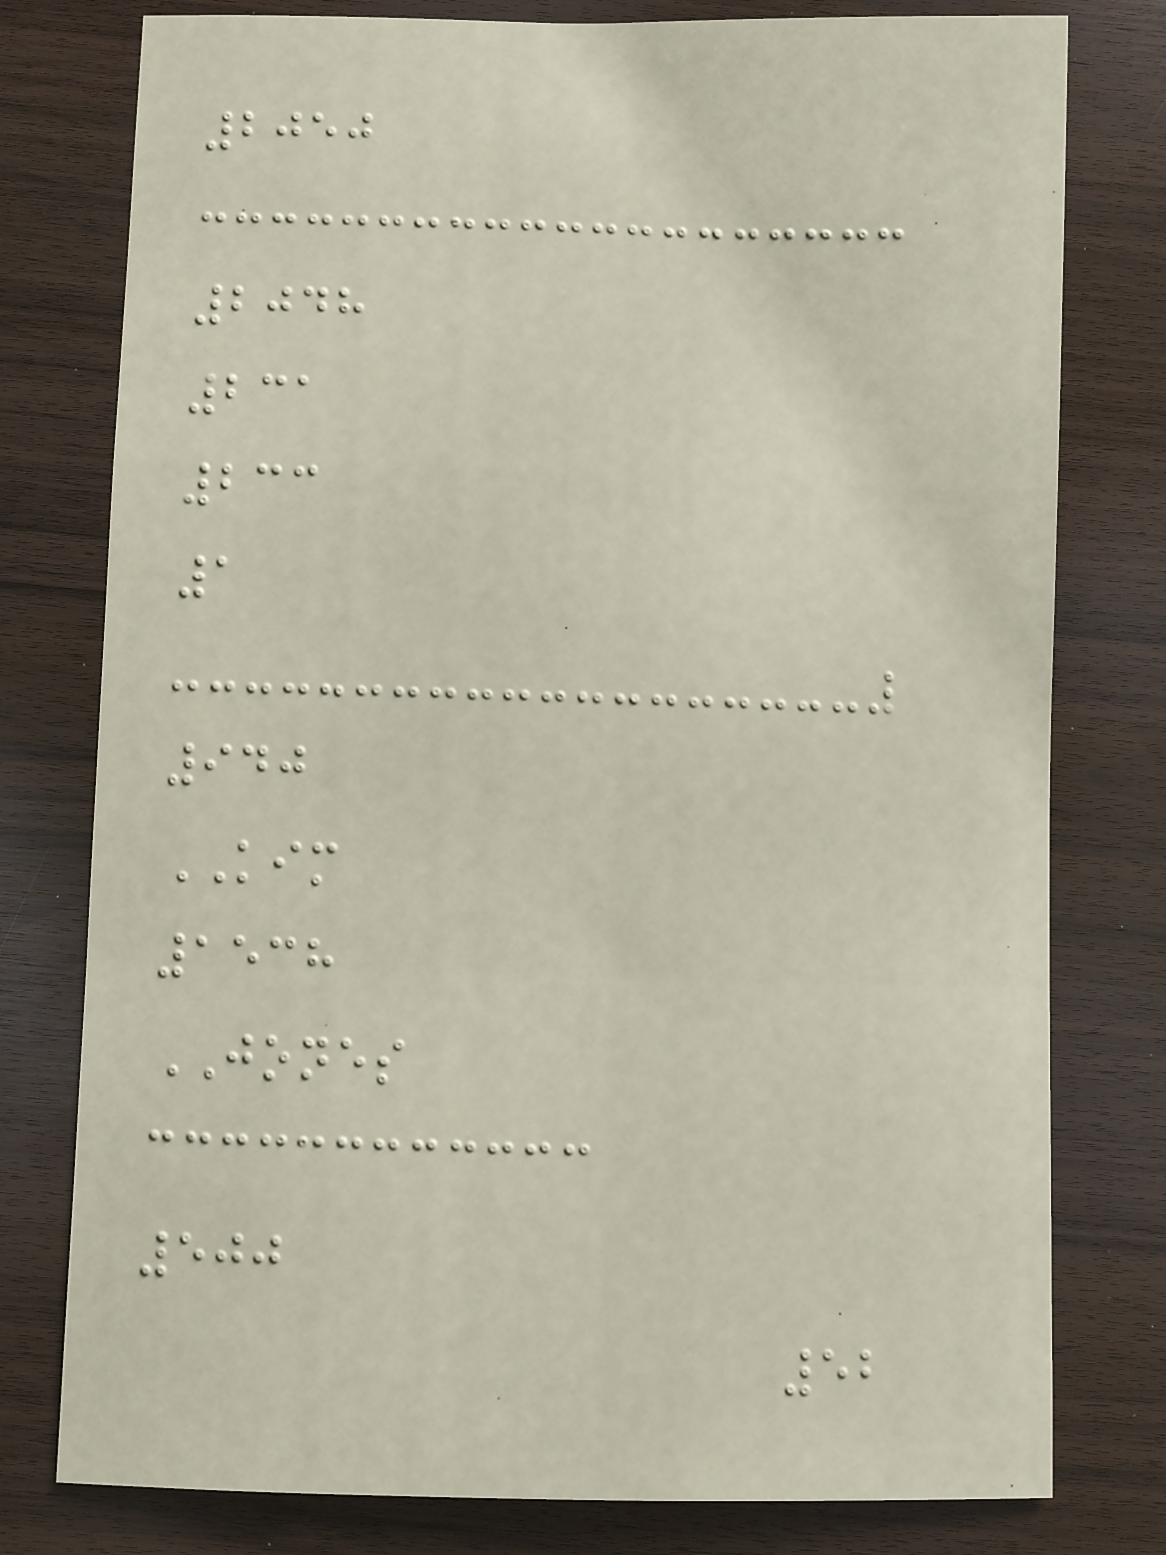2050
2048
231
233
1
940
KIM
1538
JONES
500
52
